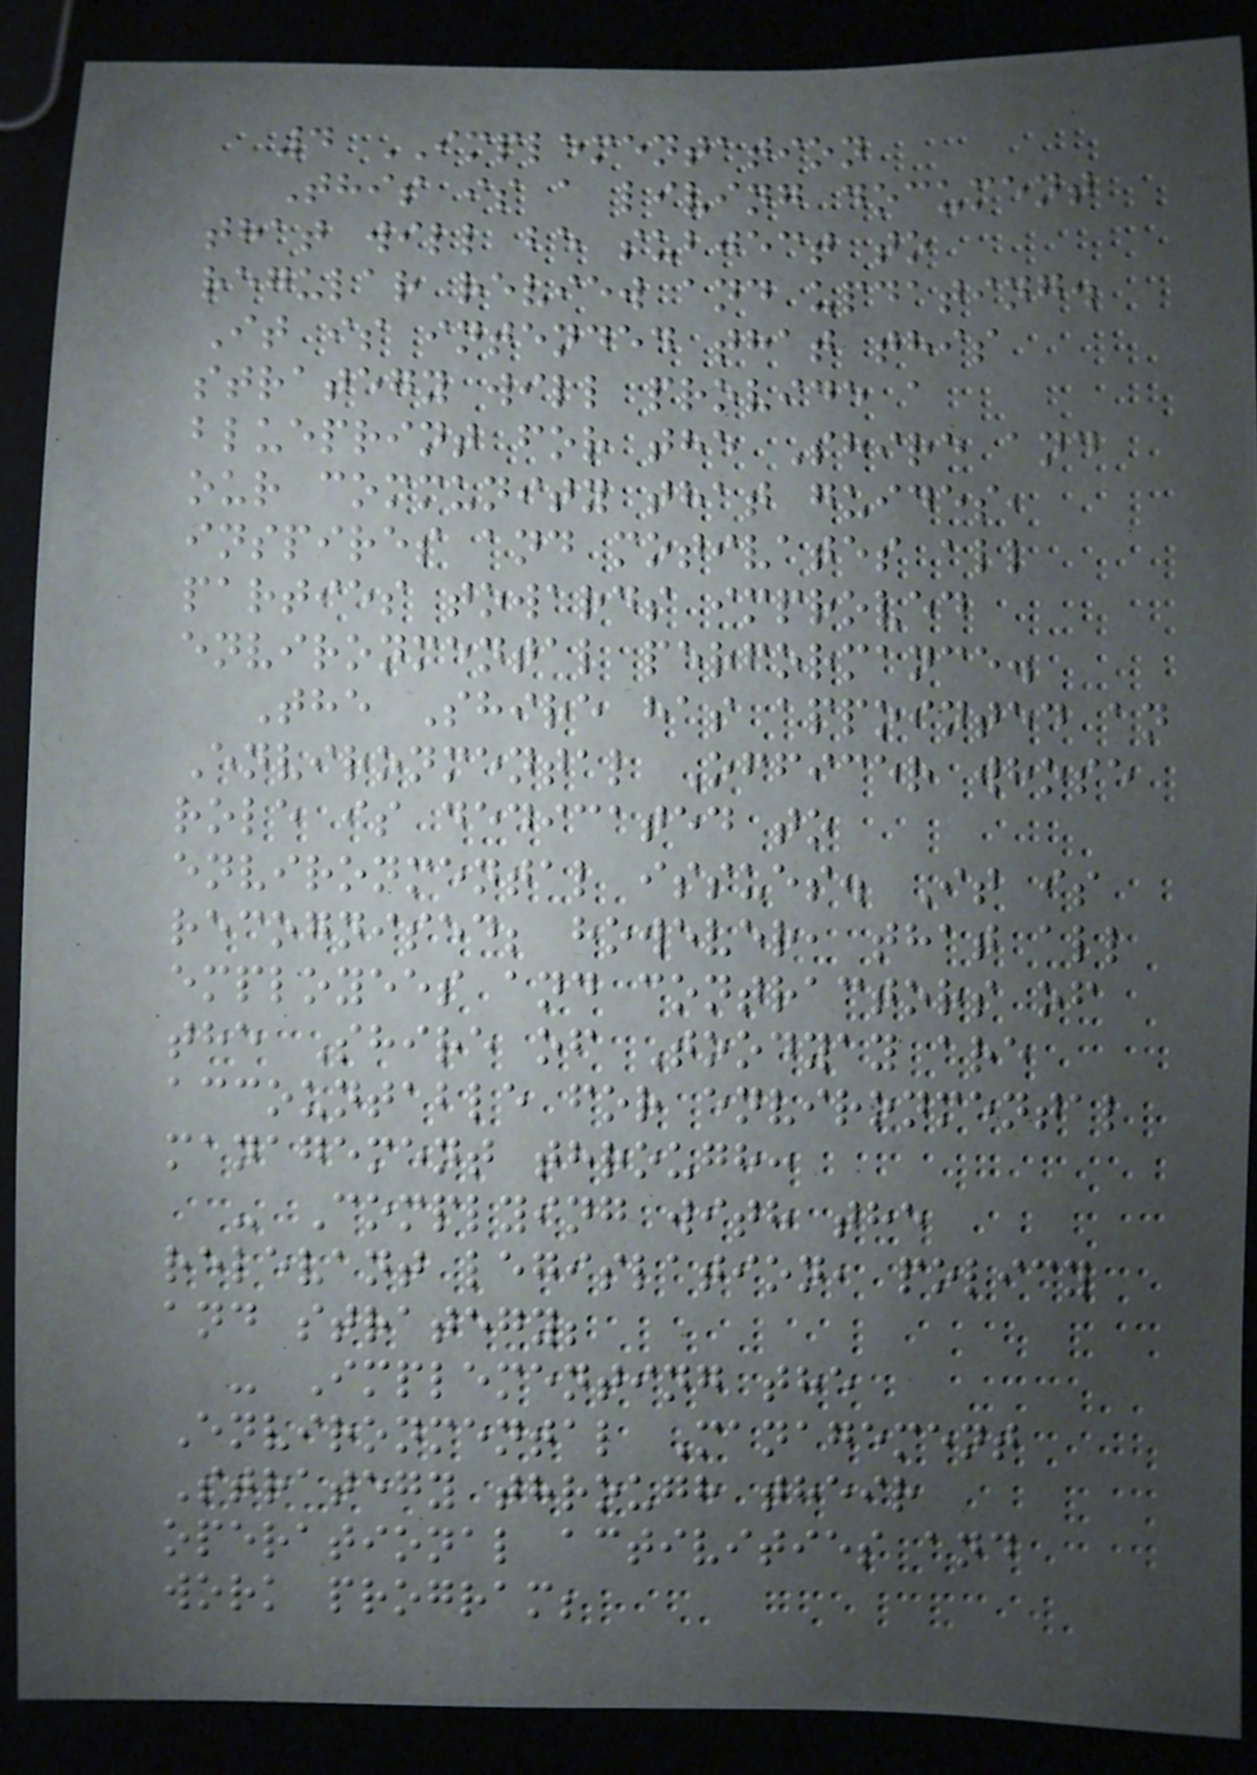4 IMPLEMENTATION
This is a living document
that will be subject to
regular review and updating.
It is intended that this
strategy will provide a
blueprint for the Shire and
our community that guides,
inspires and motivates all
parties towards improved
environmental performance.
The Shire has appointed an
Environmental Officer whose
role is dedicated to
environmental issues. It is
recognised; however, that all
employees and contractors of
the Shire of Toodyay are
accountable for environmental
management through:
- Complying with the
relevant legislation, policy
and strategy;
- Implementing the
Environmental Management
Strategy through their
operational activities and
work program;
